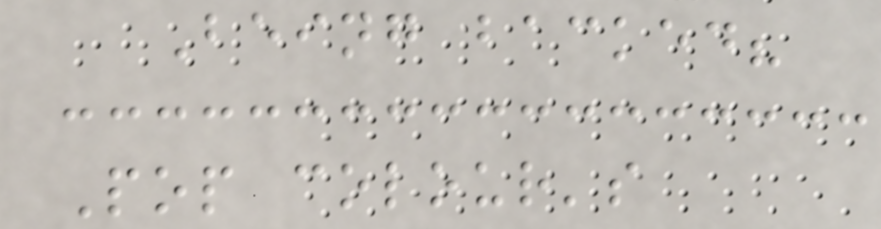Being backed?
Pop colour's
